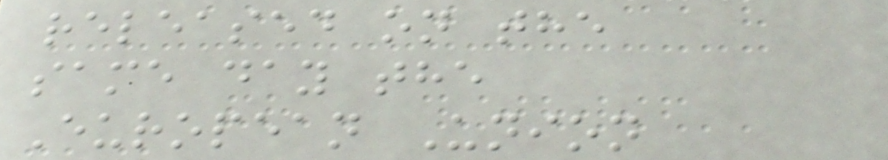released on the
same day the
European Union
